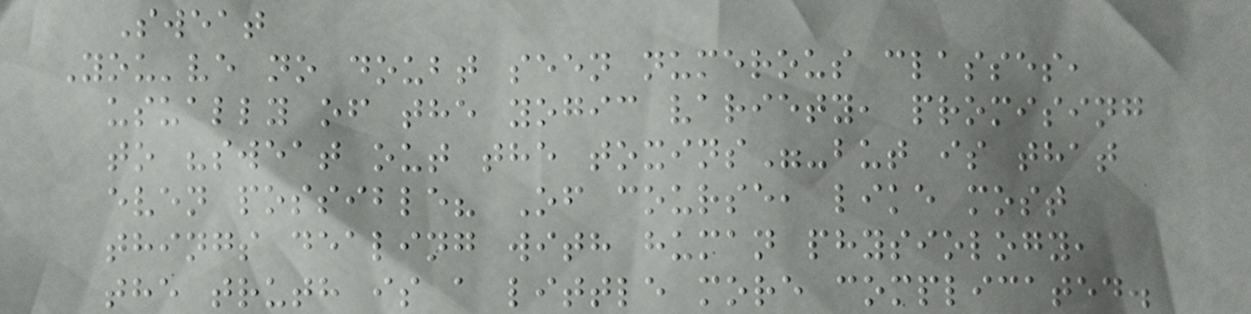Sweat
You've no doubt seen numerous classes,
usually of the yogic variety, promising
to "sweat out the toxins"-but is that
even possible? Of course, like most
things dealing with human physiology,
the truth is a little more complicated.
